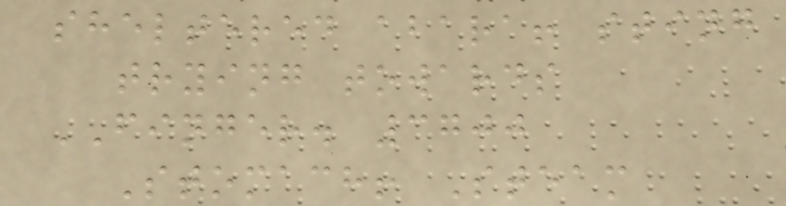sheltered abara! sting
trying towards
FINGER. 3700
Stomach! Steam
